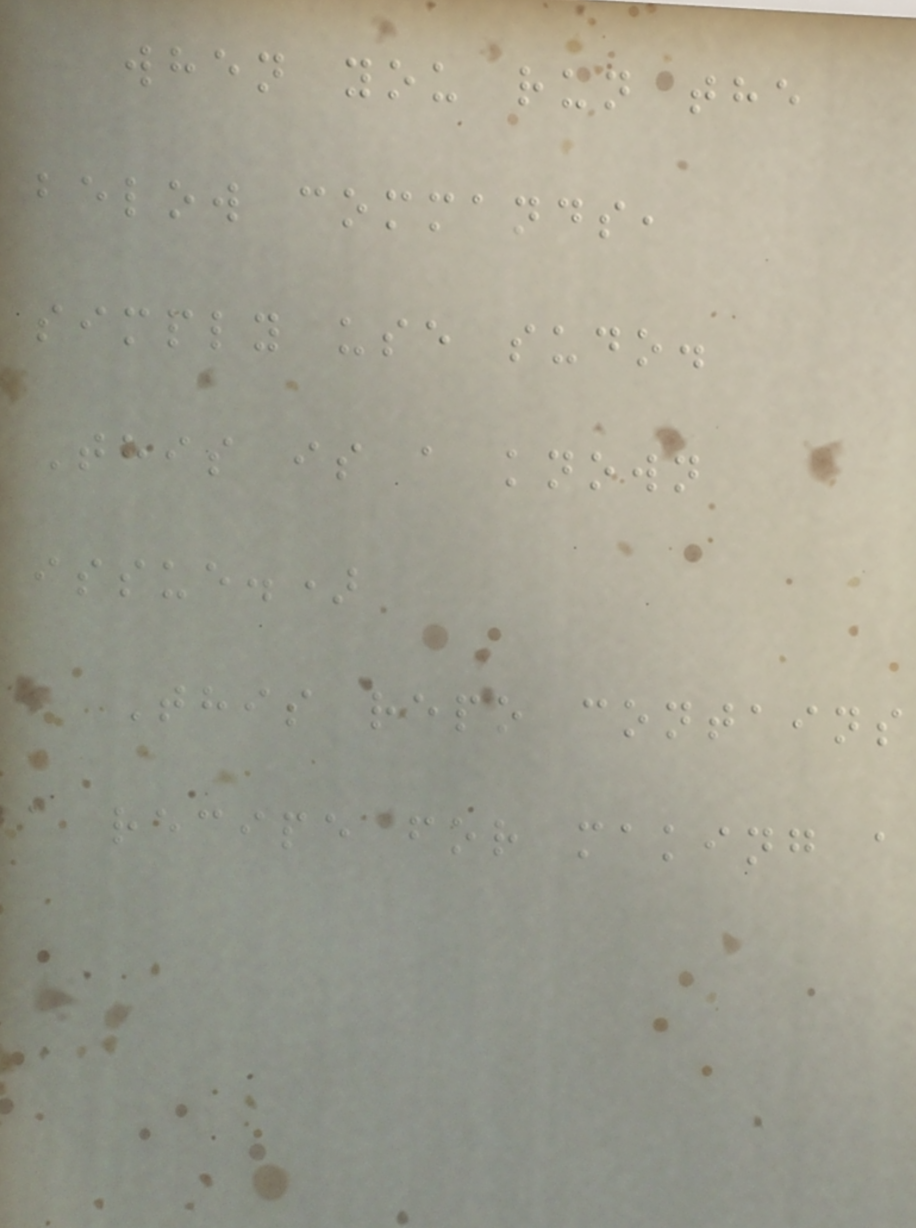when you run the
below commands,
simply use sudo.
This is a known
issue.)
This repo contains
a recipe for making a
